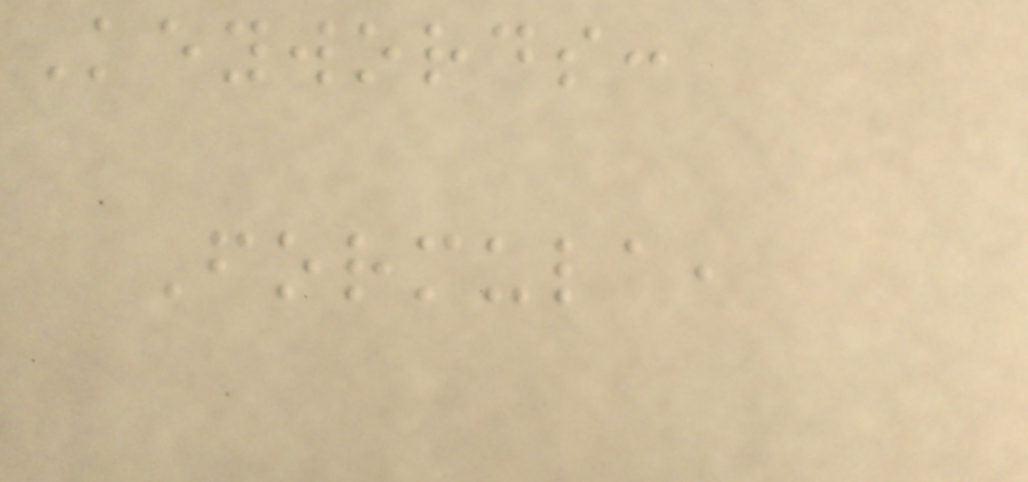Keywords:
Formula,
